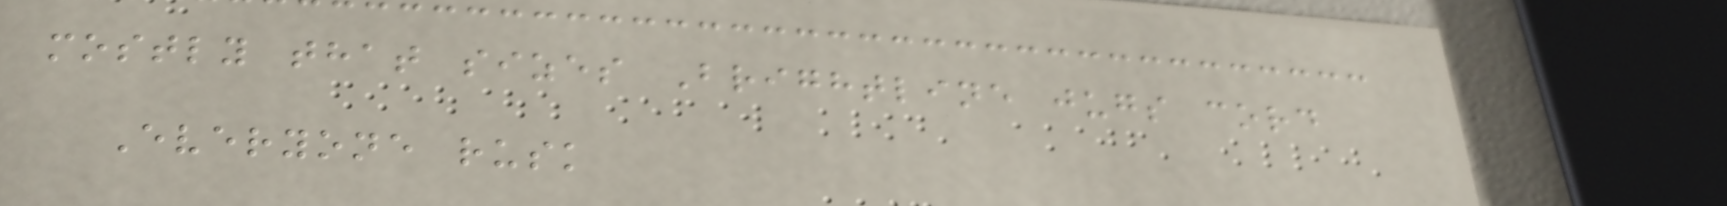mostly that sizes Brightline jugs cord
Everyone rusk
